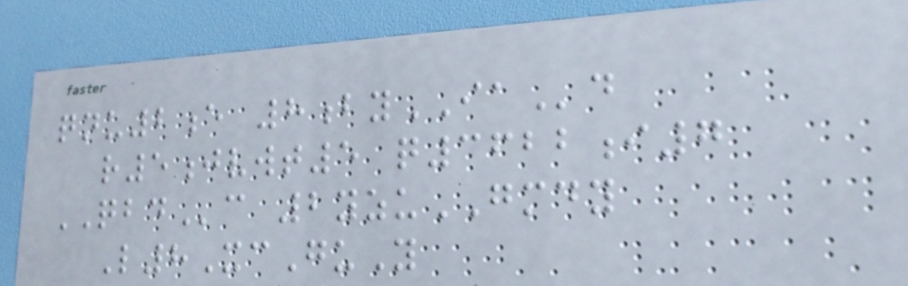qnu2e 8byIAd
r5jvwt5 q3622i7
QBDc 2yzuGMDY
L8XcGuY
